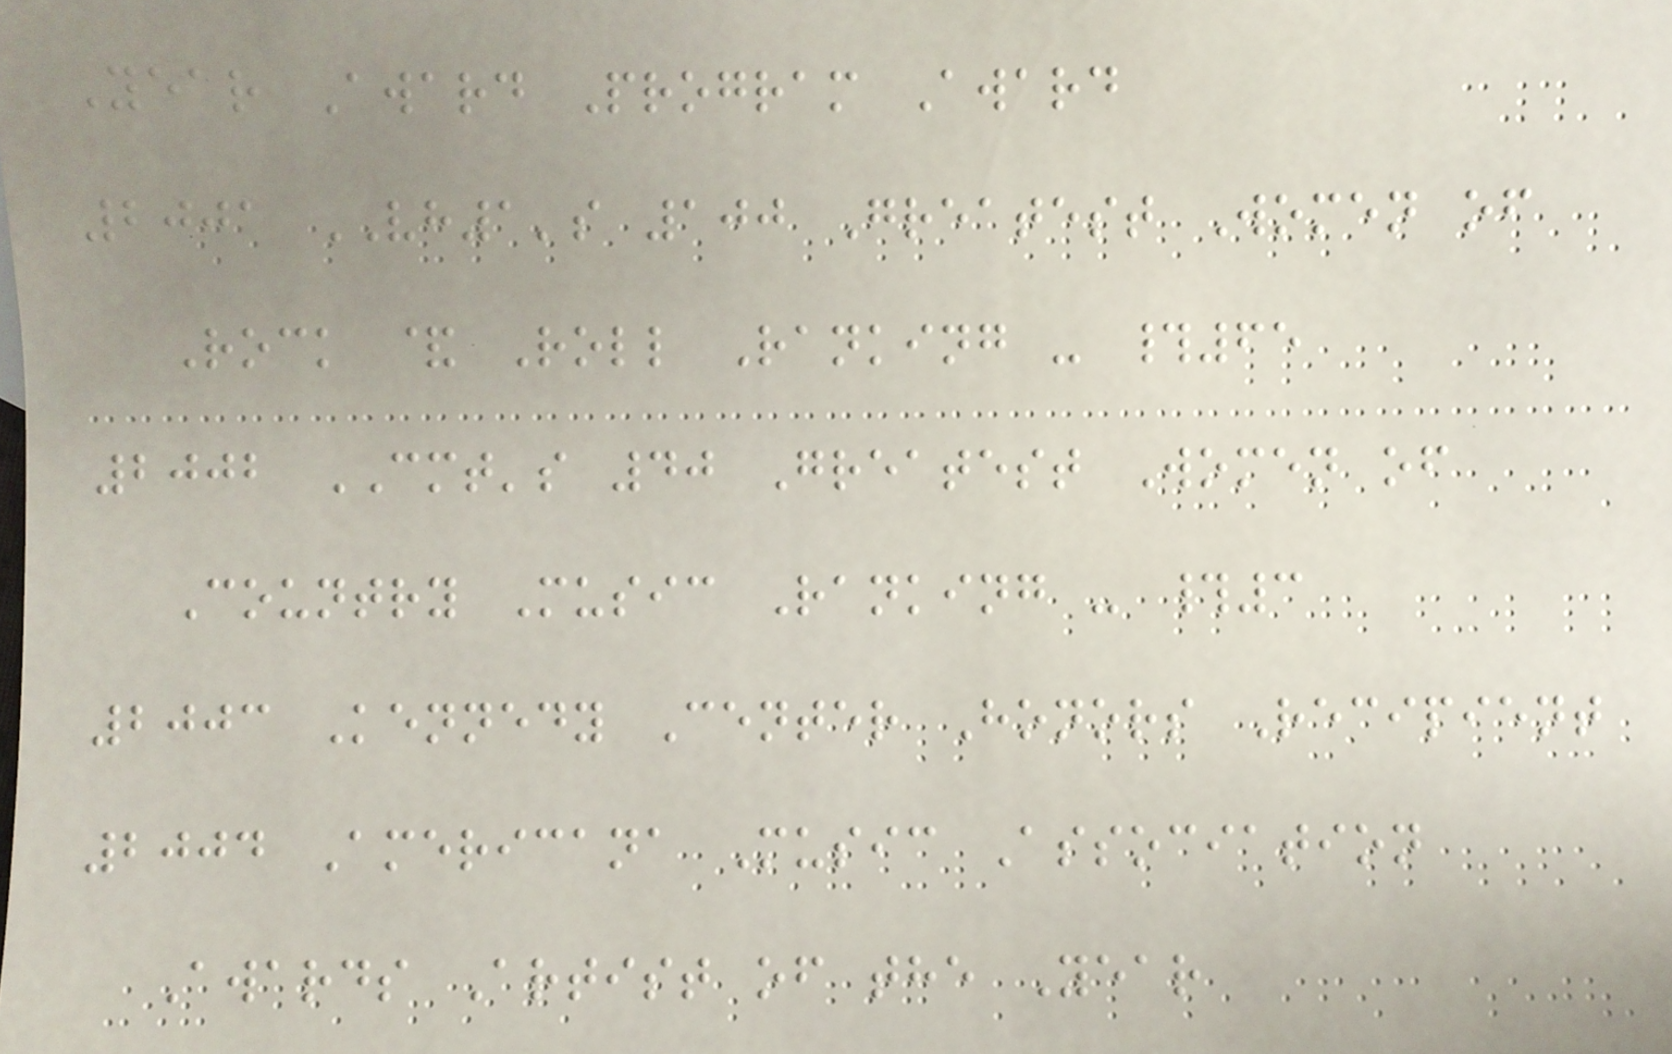Year Award Program Award
2001 VH1's 100 Greatest Women of
Rock & Roll Ranking - #65
2002 CMT's 40 Greatest Women of
Country Music Ranking - #3
2003 Kennedy Center Honors Recipient
2004 Americana Music Association
Awards Artist of the Year
